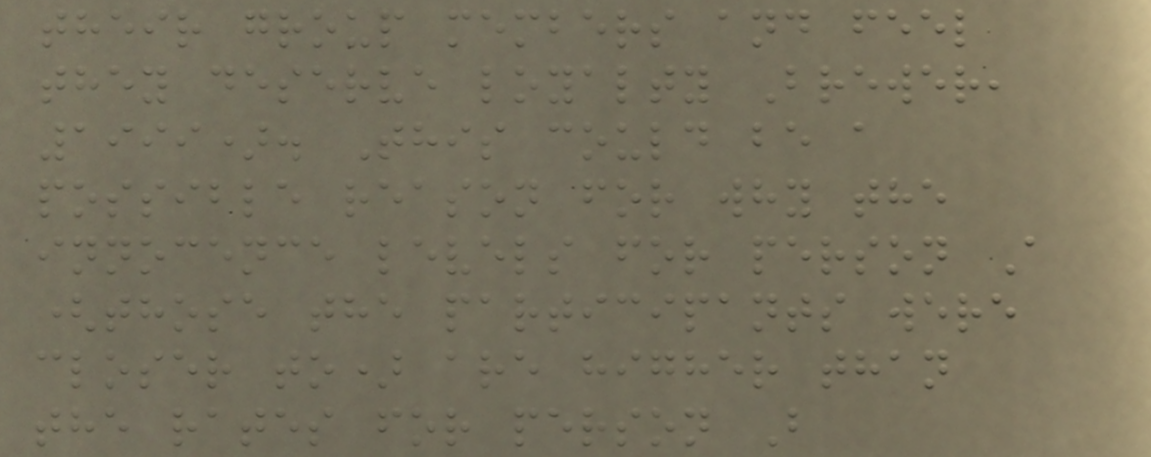their group members and feel
they deserve loyalty Brewer,
1999). This could be a
possible reason for why the
innocence levels for person A
(those the participants were
closer to) are higher than
the rates for person B
